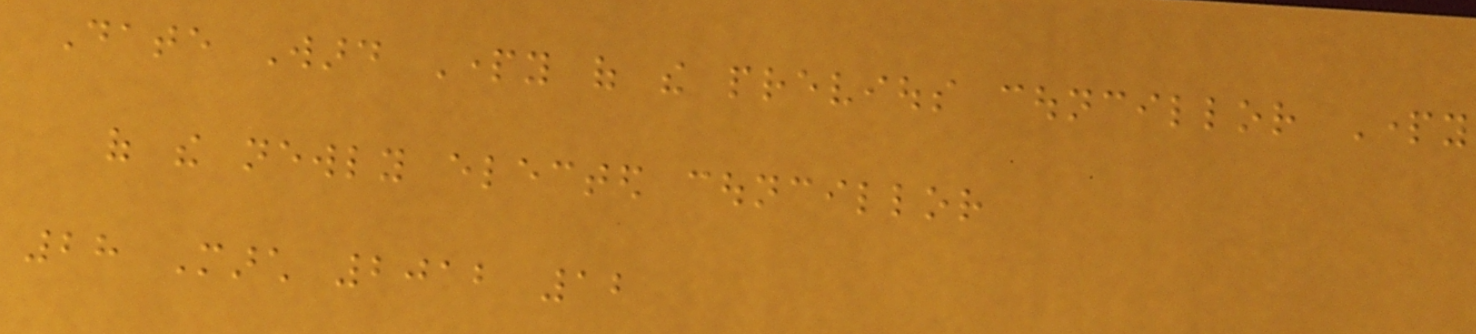Date Ward Party of the previous councillor Party
of the newly elected councillor
28 March 2012 12
